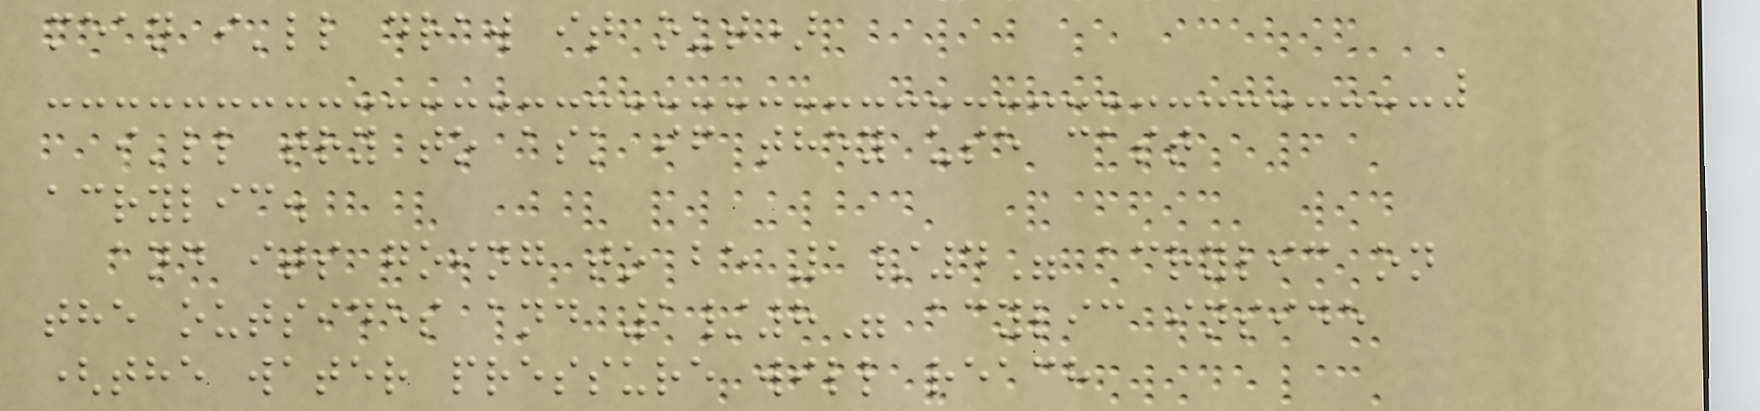mean i'll draw it out)
i'll try to ask if they use cast
acrylic.
and its going to be 1/4" acrylic on
the outsides and 1/8" acylic inside
(the water pressure will reach
